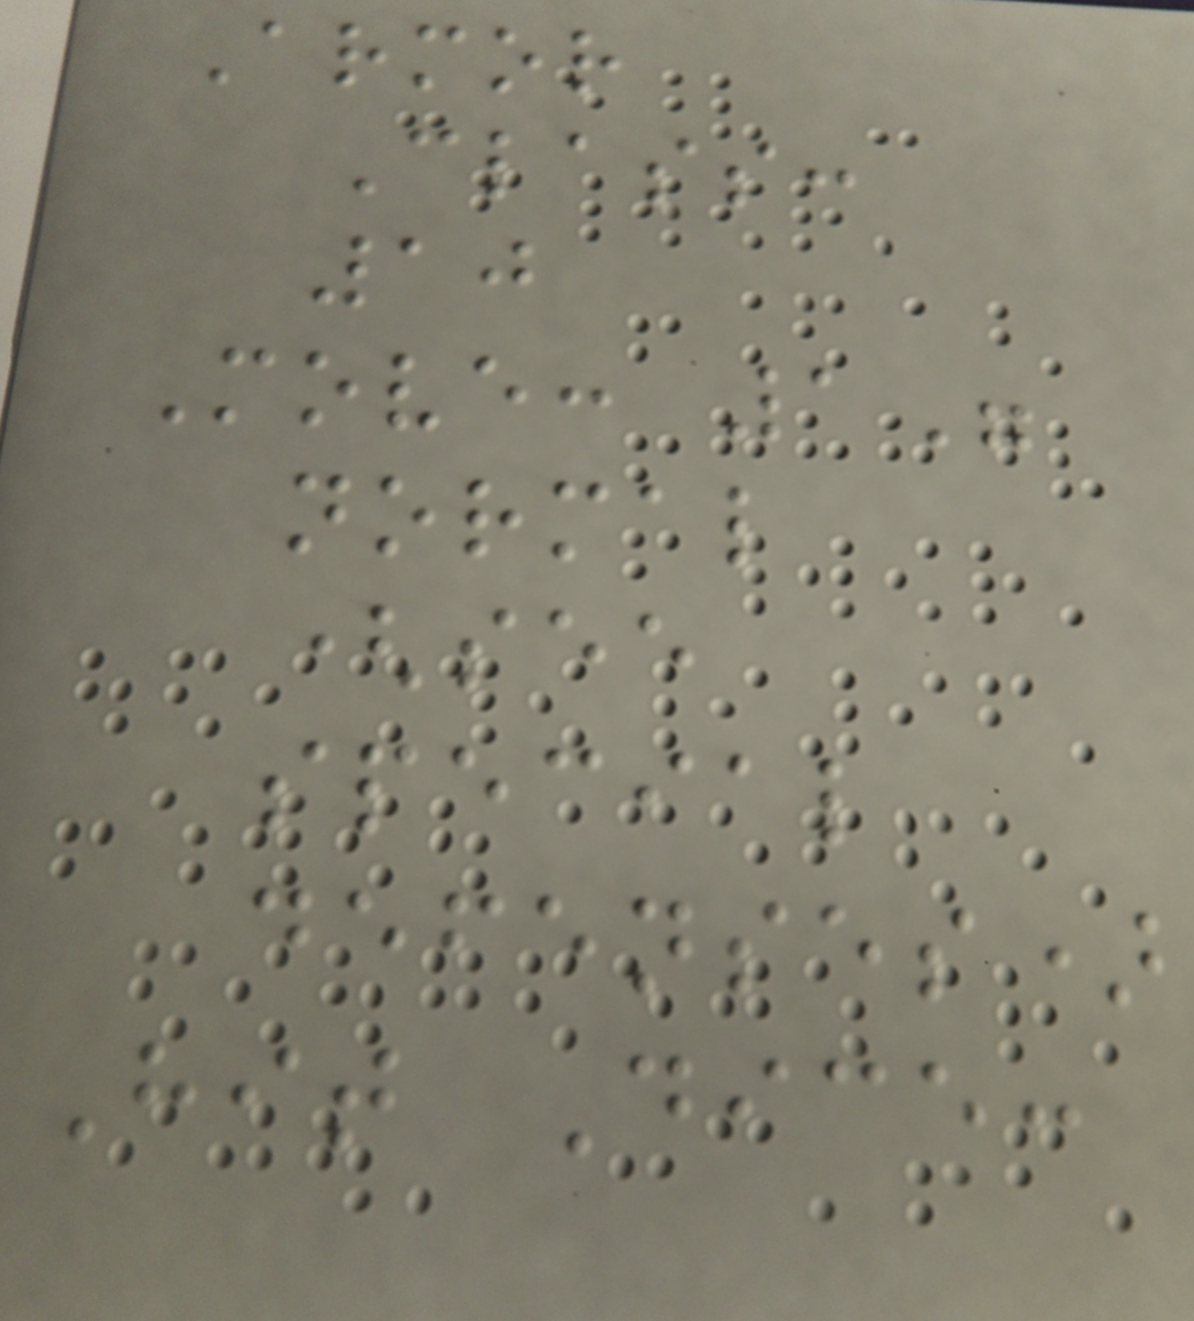Armor
Class:
10
Move: 1"
normal
(see
special
defenses)
Hit Dice:
